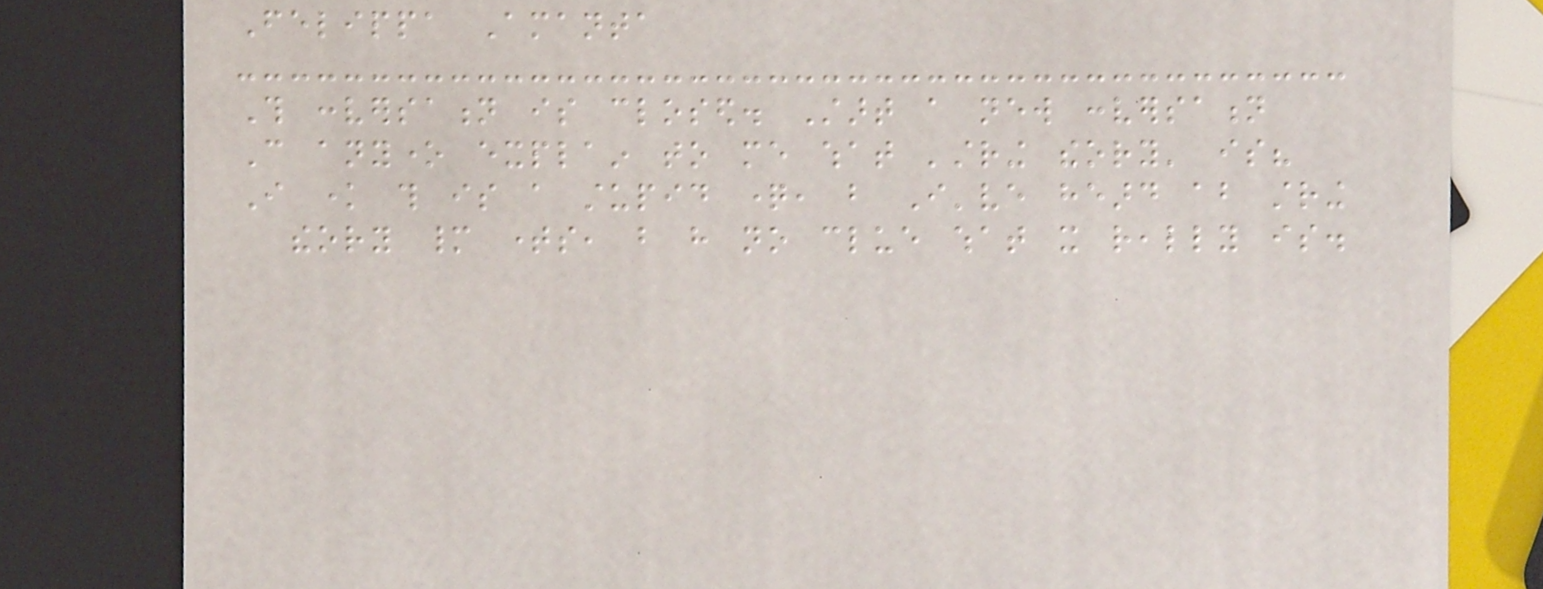Felippa Amanta
This conversation is closed. Start a new conversation
Can anyone explain to me what 'string theory' is?
I know this is a stupid question, but I've heard about string
theory many times, but have no clue what it really is.
